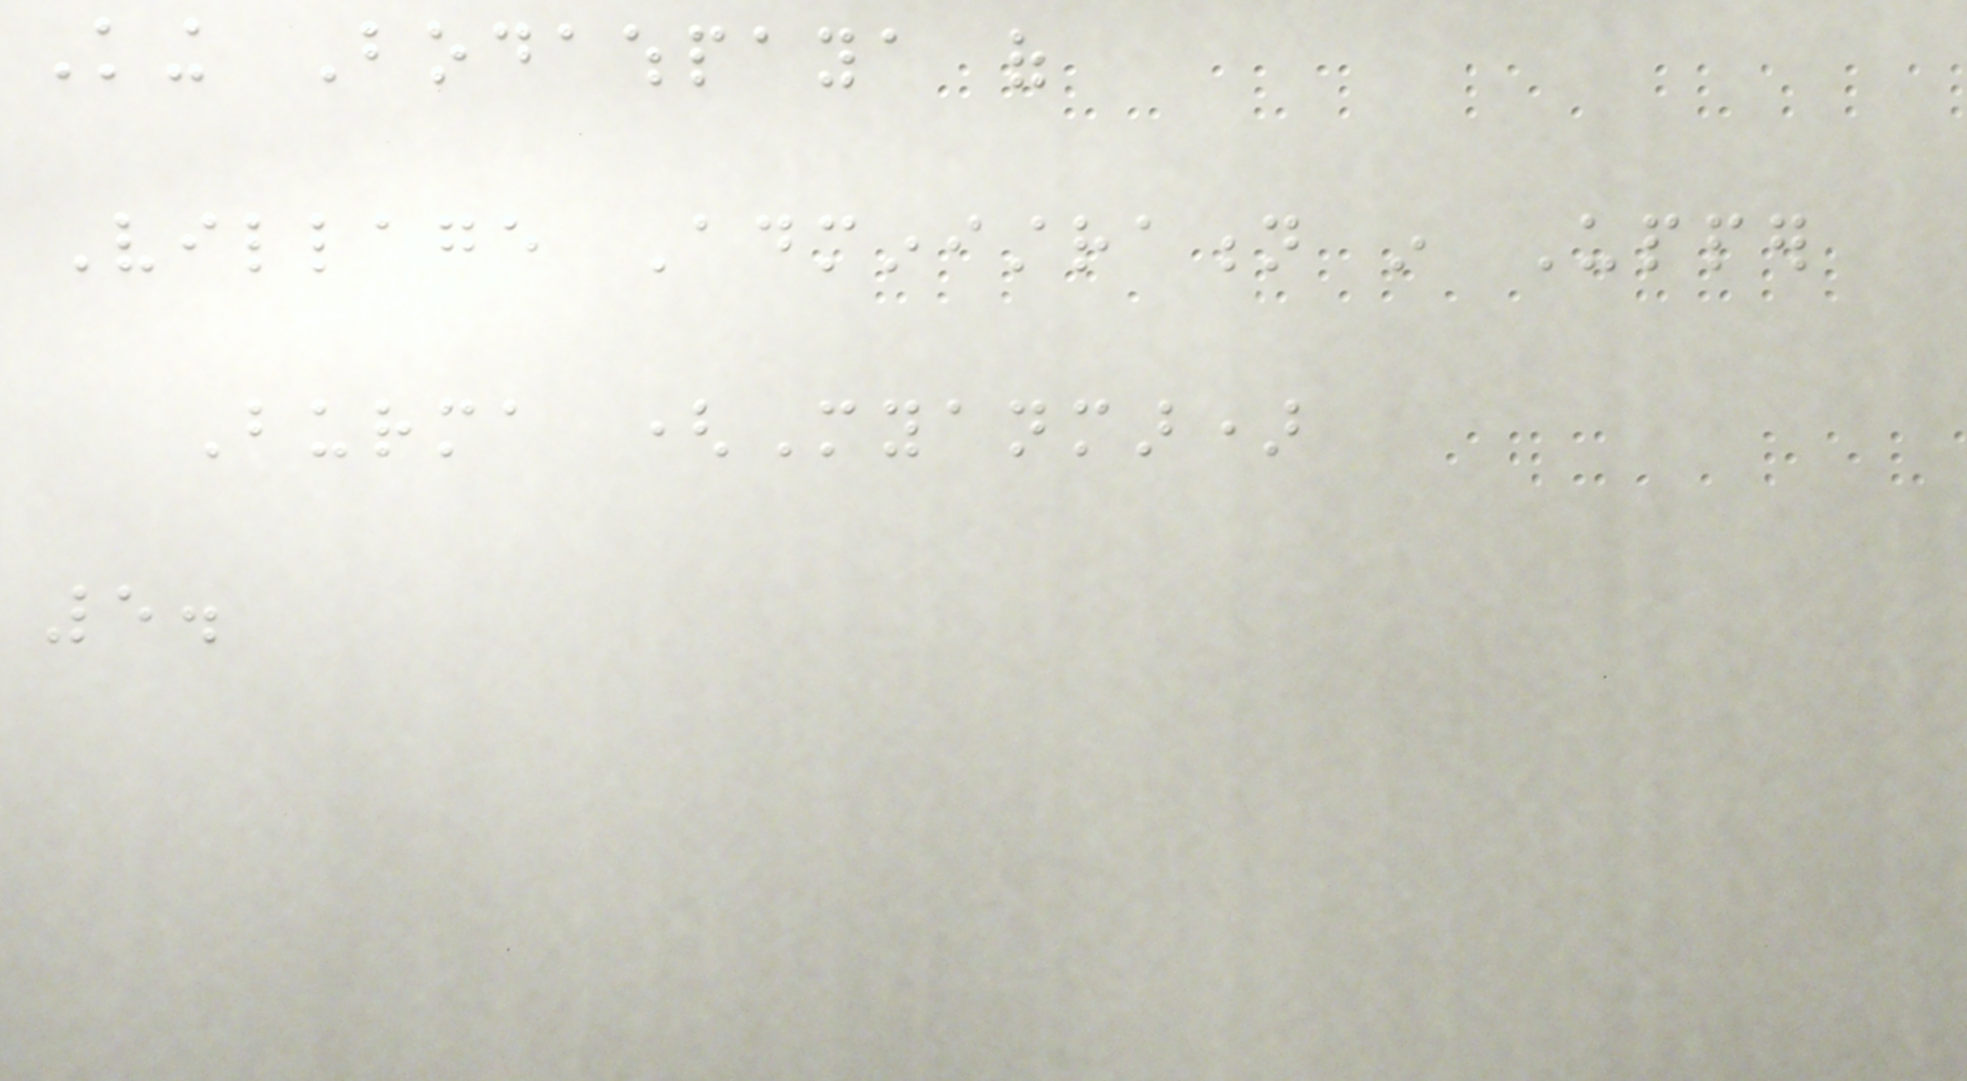King Bodawhpaya of
Village Administration in Upper
Burma (Myanmar)
5.
